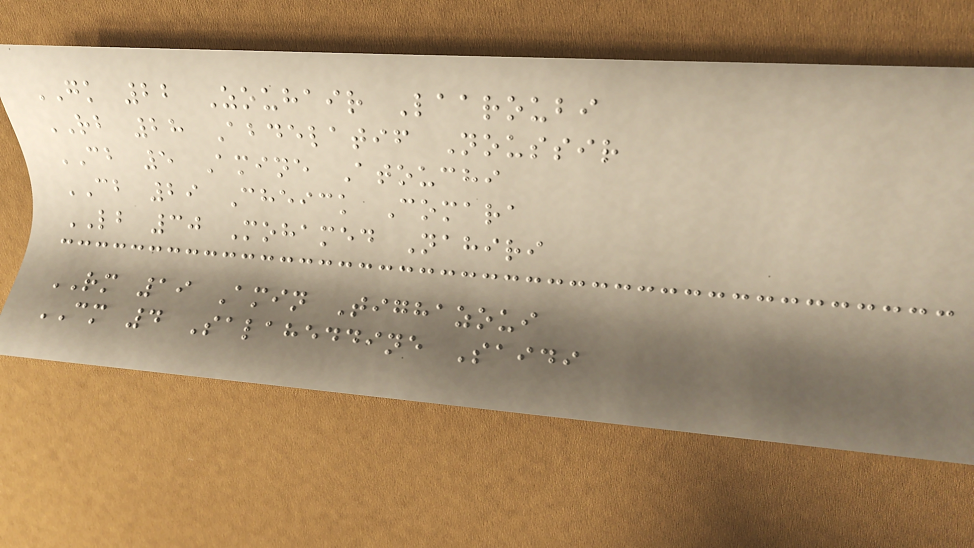GK 22 Zouhair Laaroubi
RB 28 Abdelatif Noussir
CB 5 Amine Atouchi
CB 29 Cheick Comara
LB 30 Mohamed Nahiri
RM 19 Amin Tighazoui
CM 4 Salaheddine Saidi
